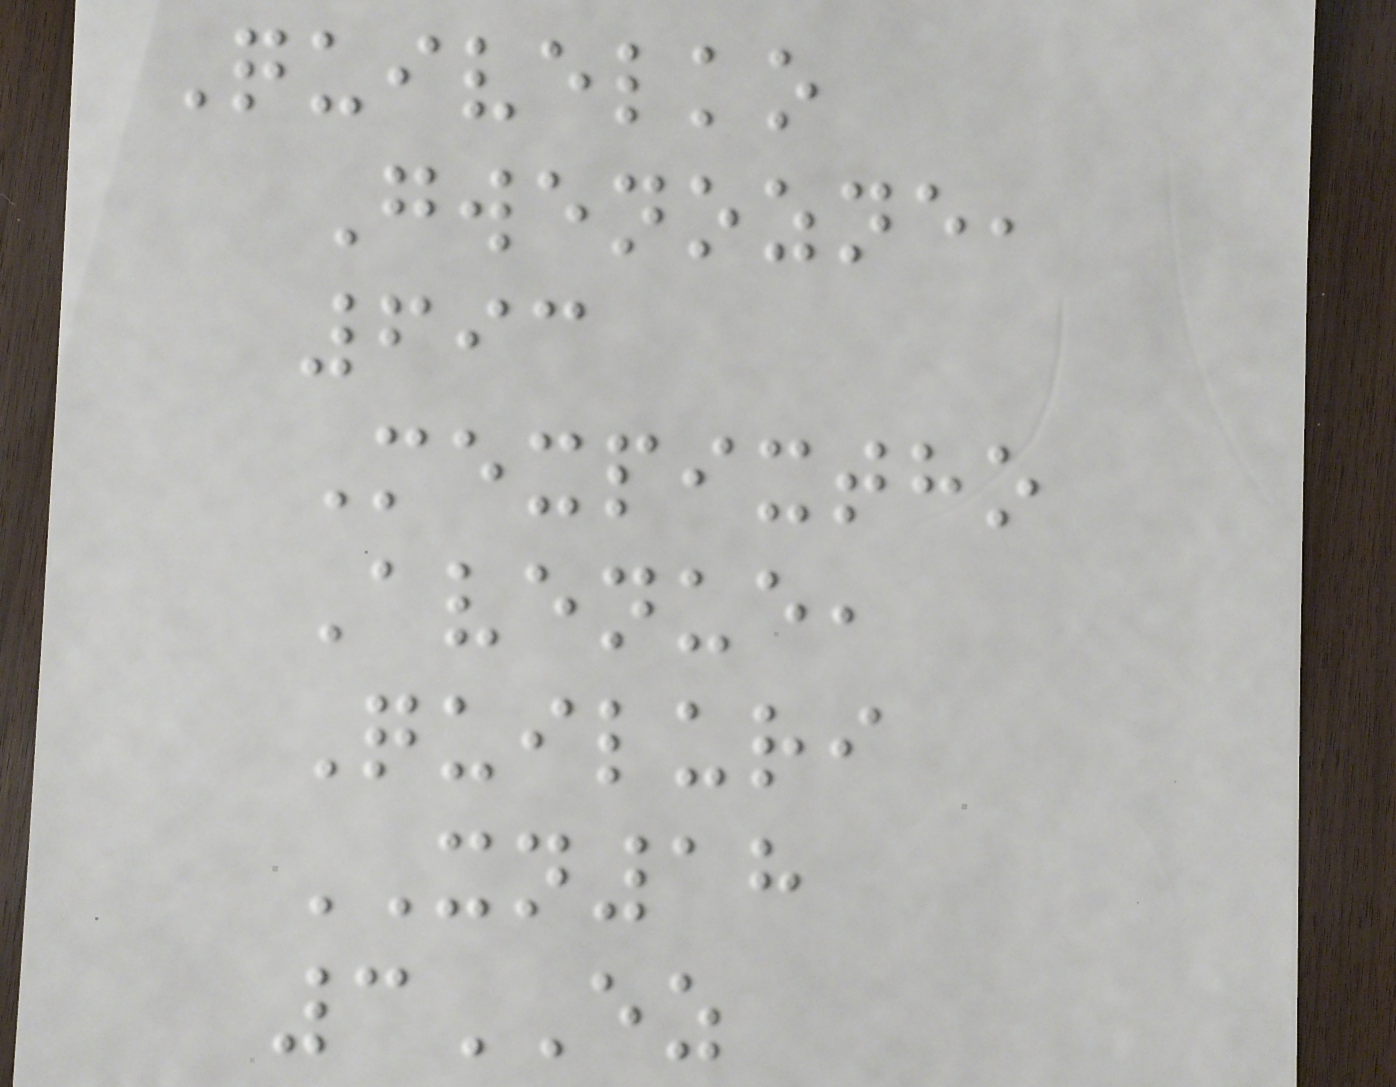Quivelko
Gwenozne,
693
Mexpixtho
Avenue,
Quiluri
XN18
3EZ
